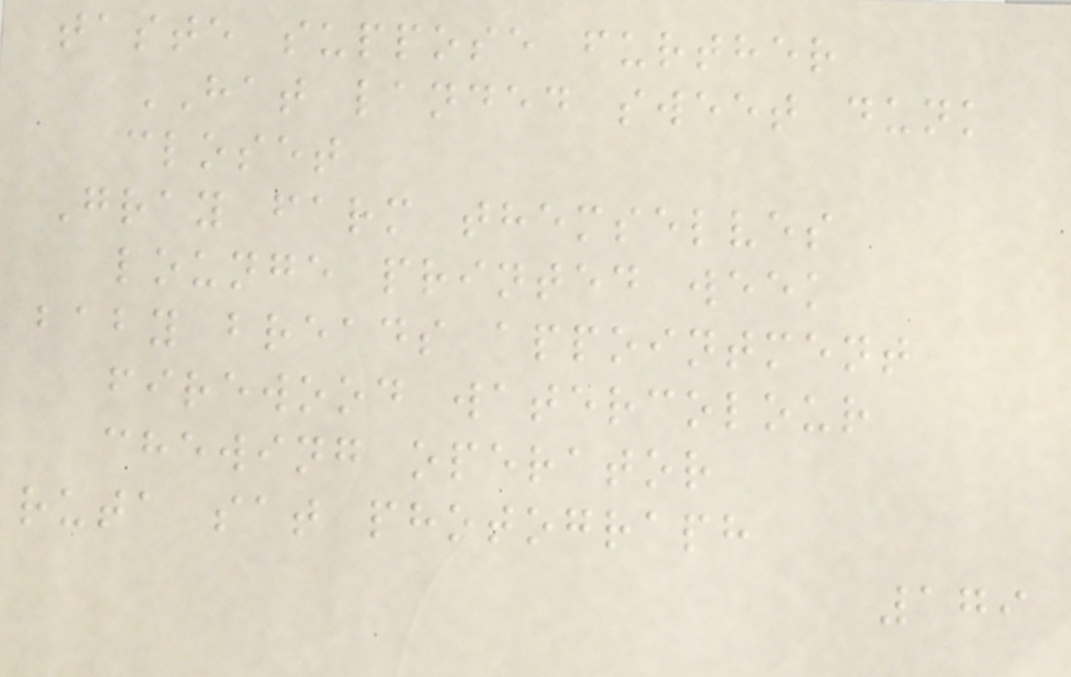taste suppose further
HAT landed sweet dunk
closet
Gray farm themselves
lounge printed week
baby breads appointment
firewood watercolour
chewing operator
ruta sat photograph
179
